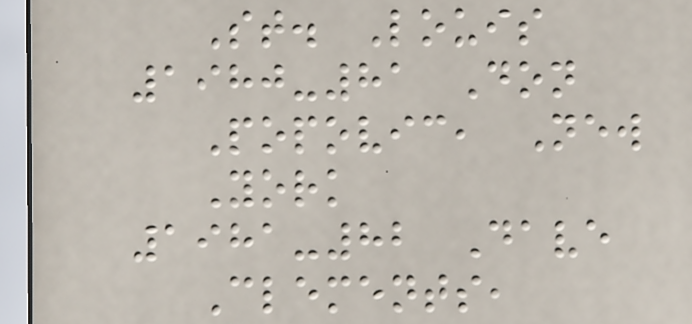St. Louis
1980-81 Don
Popovic, New
York
1981-82 Dave
Clements,
